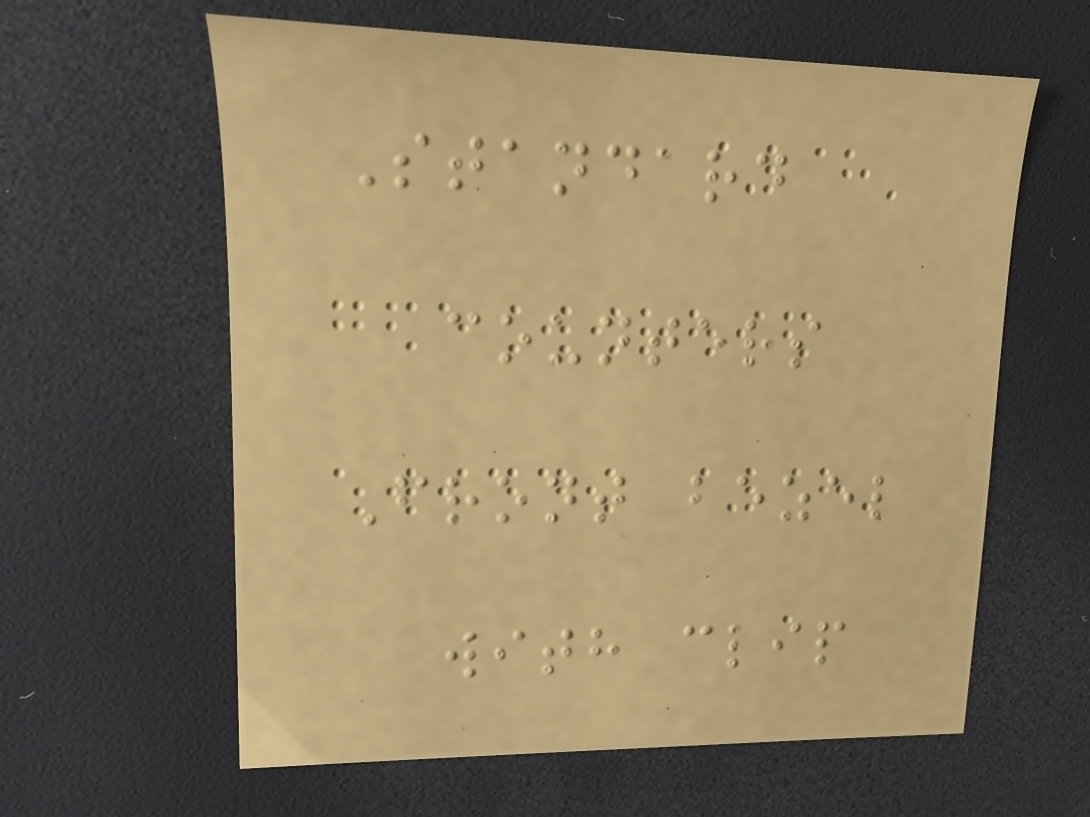Standard
counters
Front bezel
with clip
